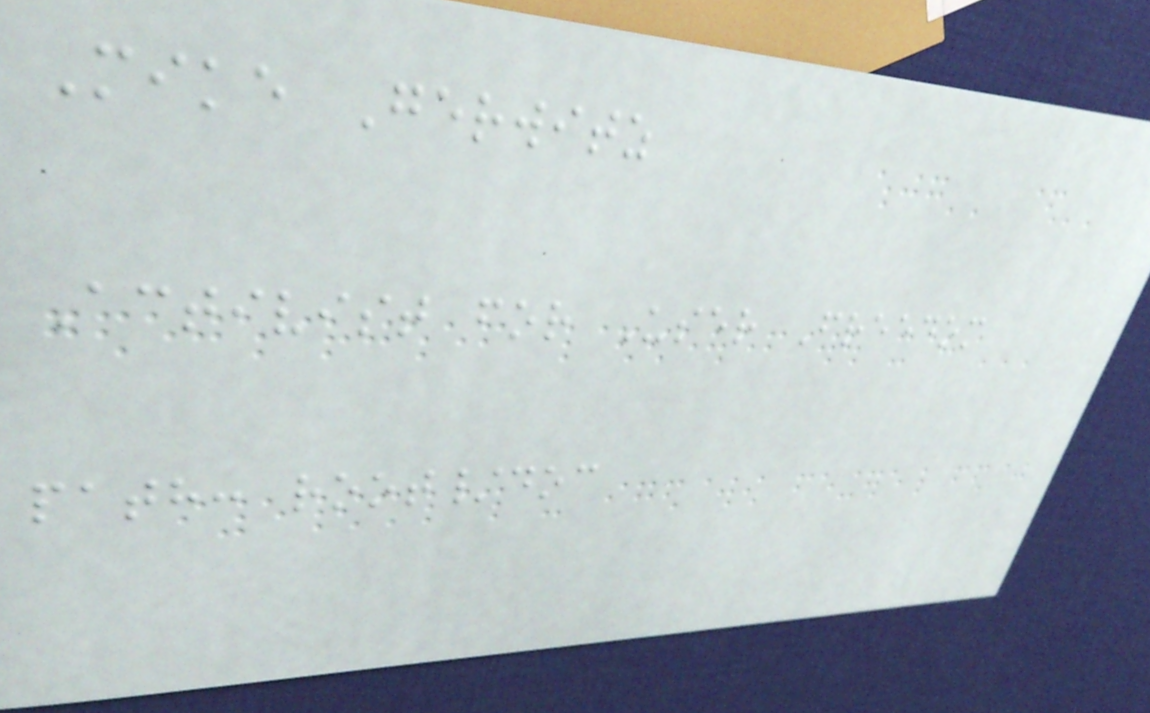Mike Gerwitz
Activist for User Freedom
path: root/doc
